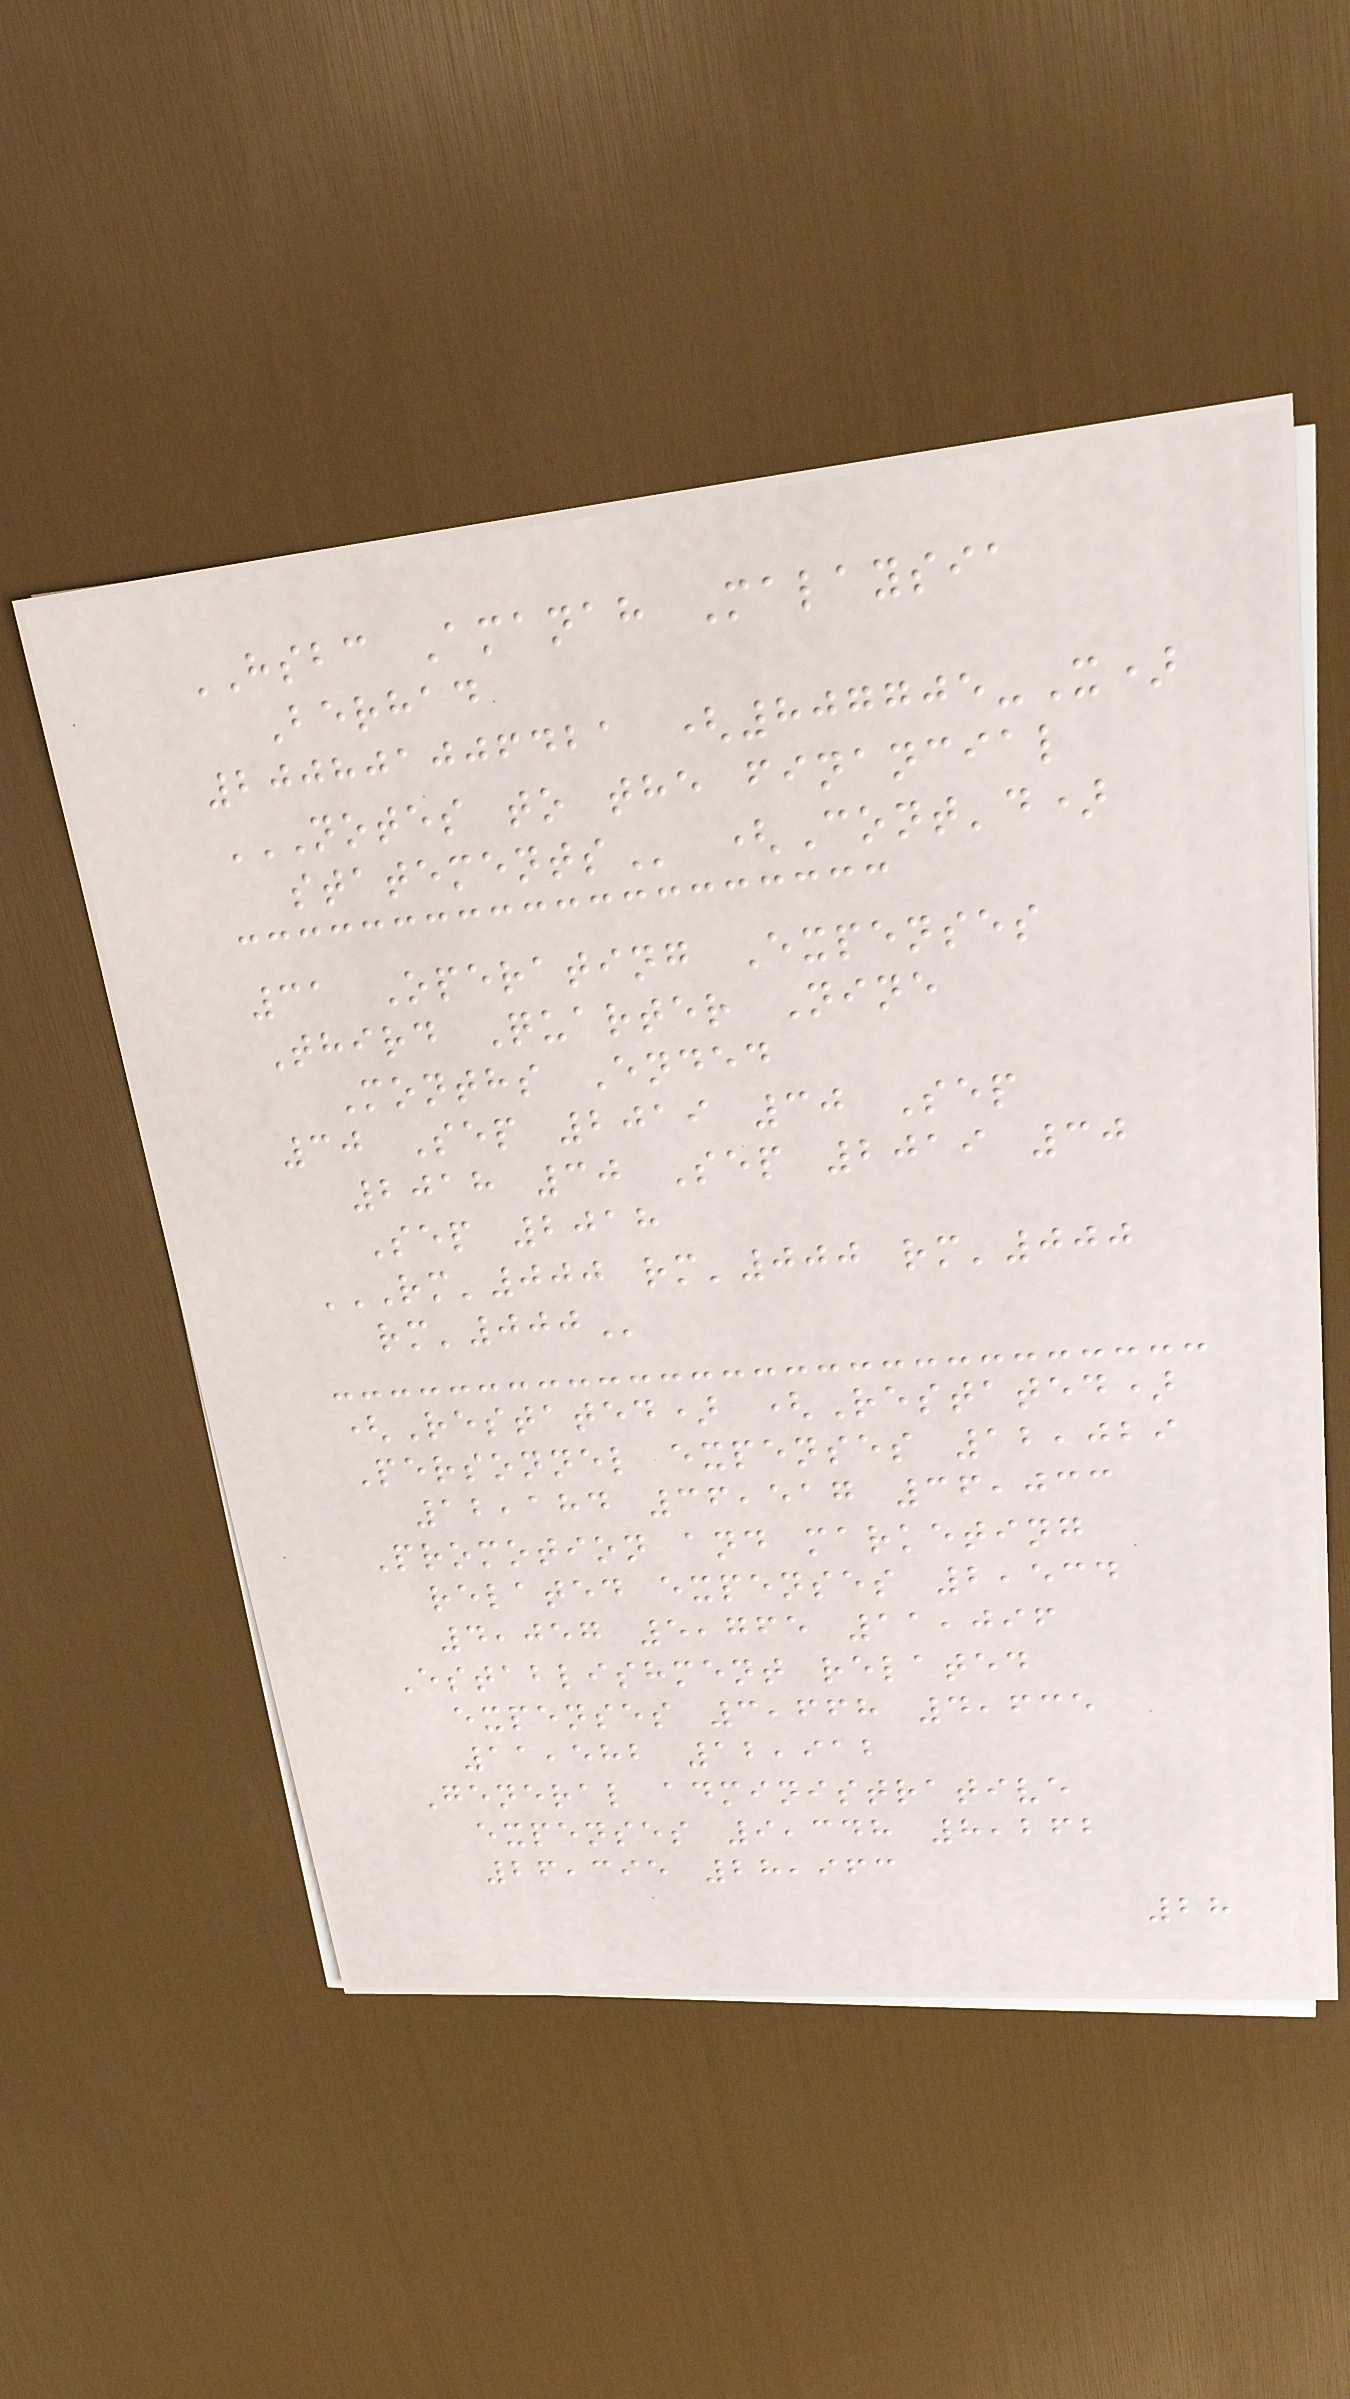HSBC Amanah Malaysia
Berhad
200801006421 (807705-X)
NOTES TO THE FINANCIAL
STATEMENTS (Cont'd)
31 Operating Expenses
Third Quarter Nine
Months Ended
30 Sep 2019 30 Sep
2018 30 Sep 2019 30
Sep 2018
RM'000 RM'000 RM'000
RM'000
(Restated) (Restated)
Personnel expenses 12,029
12,184 36,517 36,033
Promotion and marketing
related expenses 2,534
4,057 5,765 11,096
Establishment related
expenses 3,668 4,635
11,582 12,912
General administrative
expenses 9,348 8,262
26,395 28,963
28
